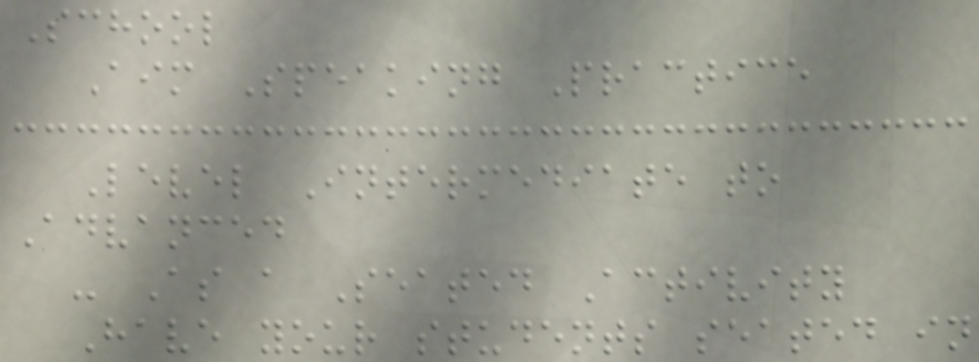School
Aim Speaking Practice
Level Intermediate to
Advanced
- As a Seated Activity
Have your students seated in
